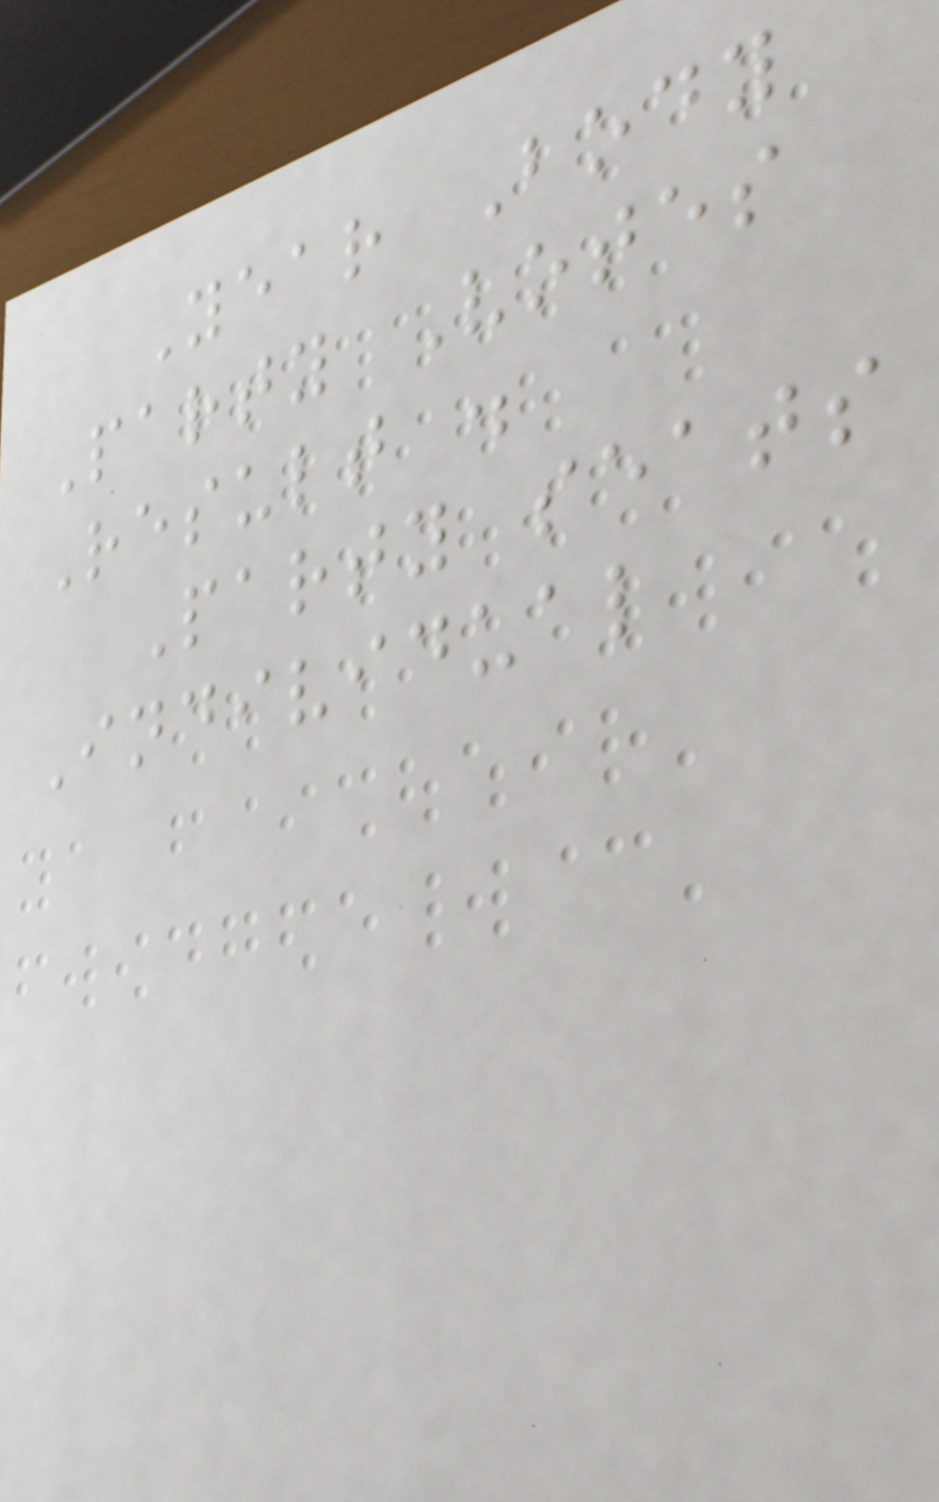Year Body
Party Votes
Result .
Party seats
Individual
